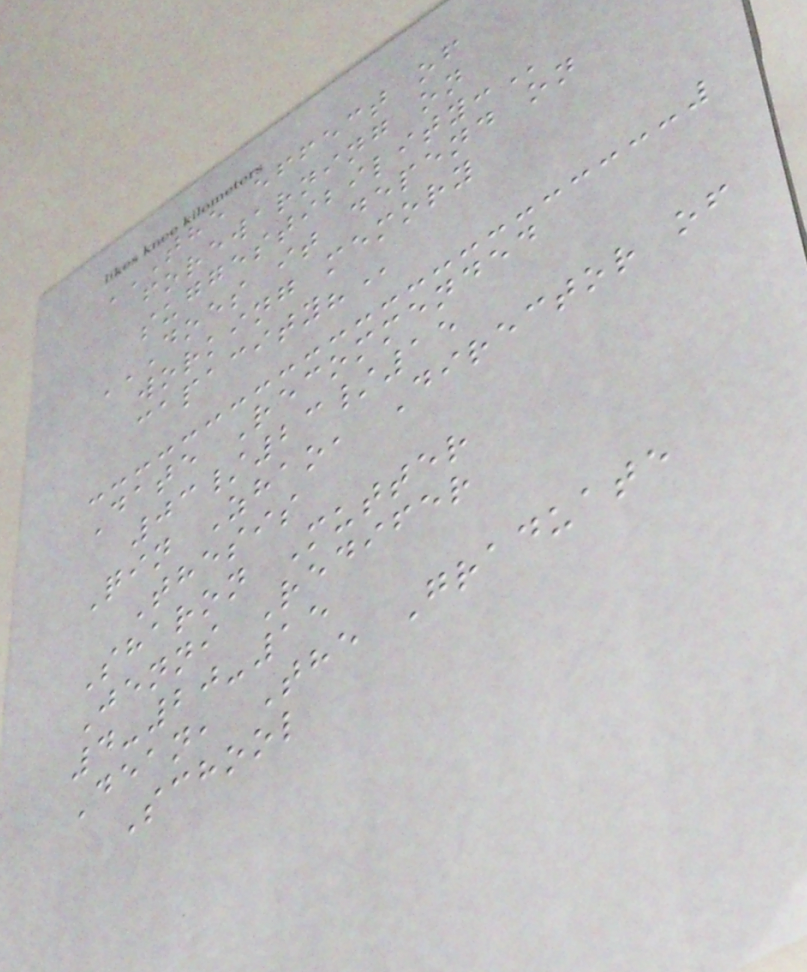THE EFFECT OF
FOREWARNING ON
SUGGESTIBILITY:
DOES IT DEPEND ON
WORKING MEMORY
CAPACITY?
Date Recommended
03/23/15
Qin Zhao, Director of
Thesis
Sharon Mutter
Jenni Redifer
4-20-15
Dean, The Graduate
School
